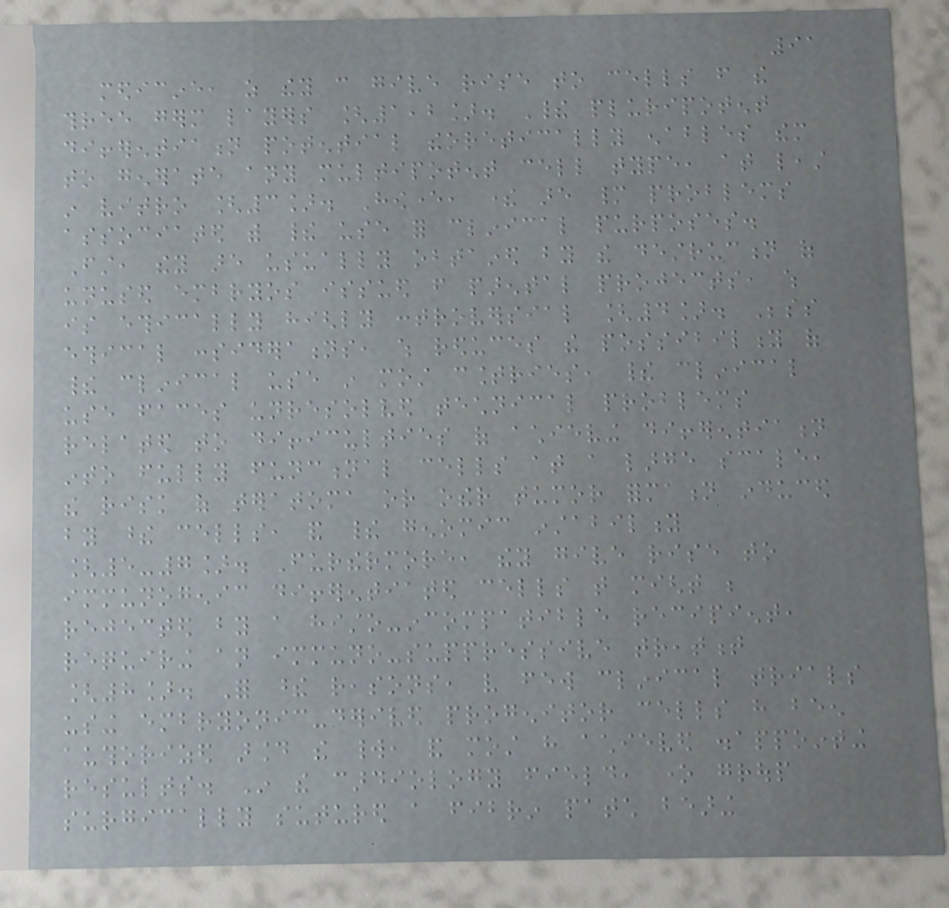91
medicine, as they can give rise to cells from the
three germ layers [1,2]. Their pluripotent
differentiation potential theoretically enables them
to generate any multipotent cell type, at least
in vitro [3]. However, there are many problems
associated with their use for clinical purposes.
First, they are usually obtained by the destruction of
unused embryos issued from parental projects, which
is ethically highly controversial [4]. Besides
ethical considerations, which reduces the possibility of
their clinical use in most countries, their clinical
use faces unresolved technical problems
related to difficulties of achieving differentiation
into fully functional cells at a large scale,
the risk of teratoma or other tumor formation induced
by these cells, and their genomic instability
[5-7]. Furthermore, they give rise to
immunogenic differentiated cells that might be
rejected by a histo-incompatible recipient,
requiring an immuno-suppressive treatment
[8]. For these reasons, very few clinical trials
using embryonic-derived progenitor cells have been
authorized around the world, and most have achieved disappointing
results. In the cardiology field, one group
surgically sutured a fibrin patch bearing
